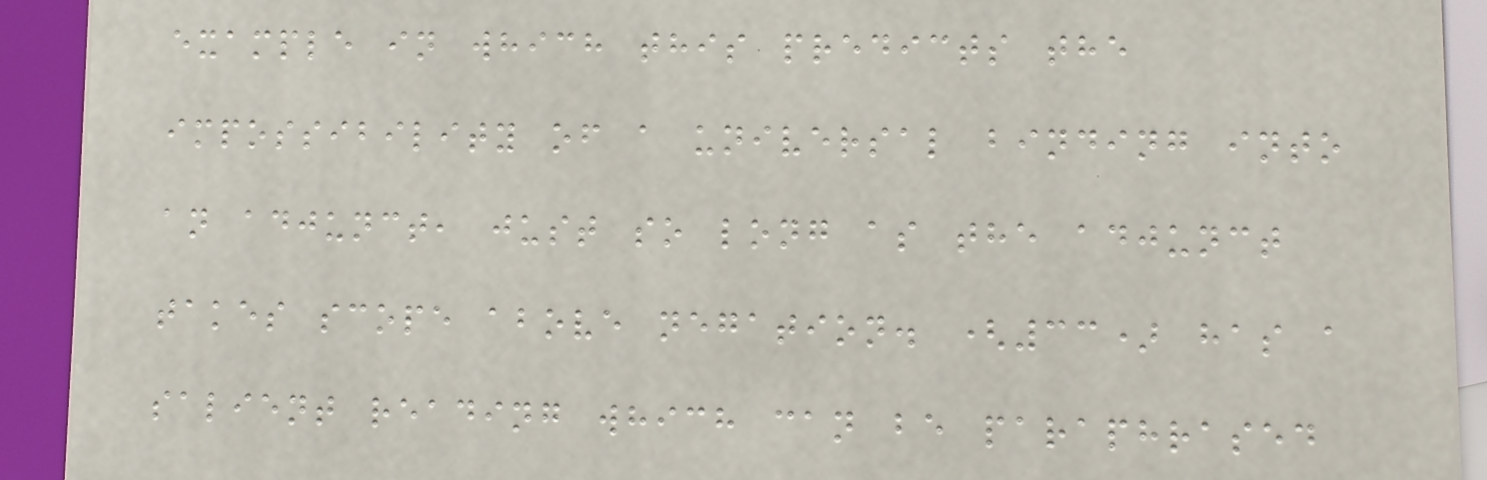example in which this predicts the
impossibility of a universal binding into
an adjunct, just so long as the adjunct
takes scope above negation. (33) has a
salient reading which can be paraphrased
